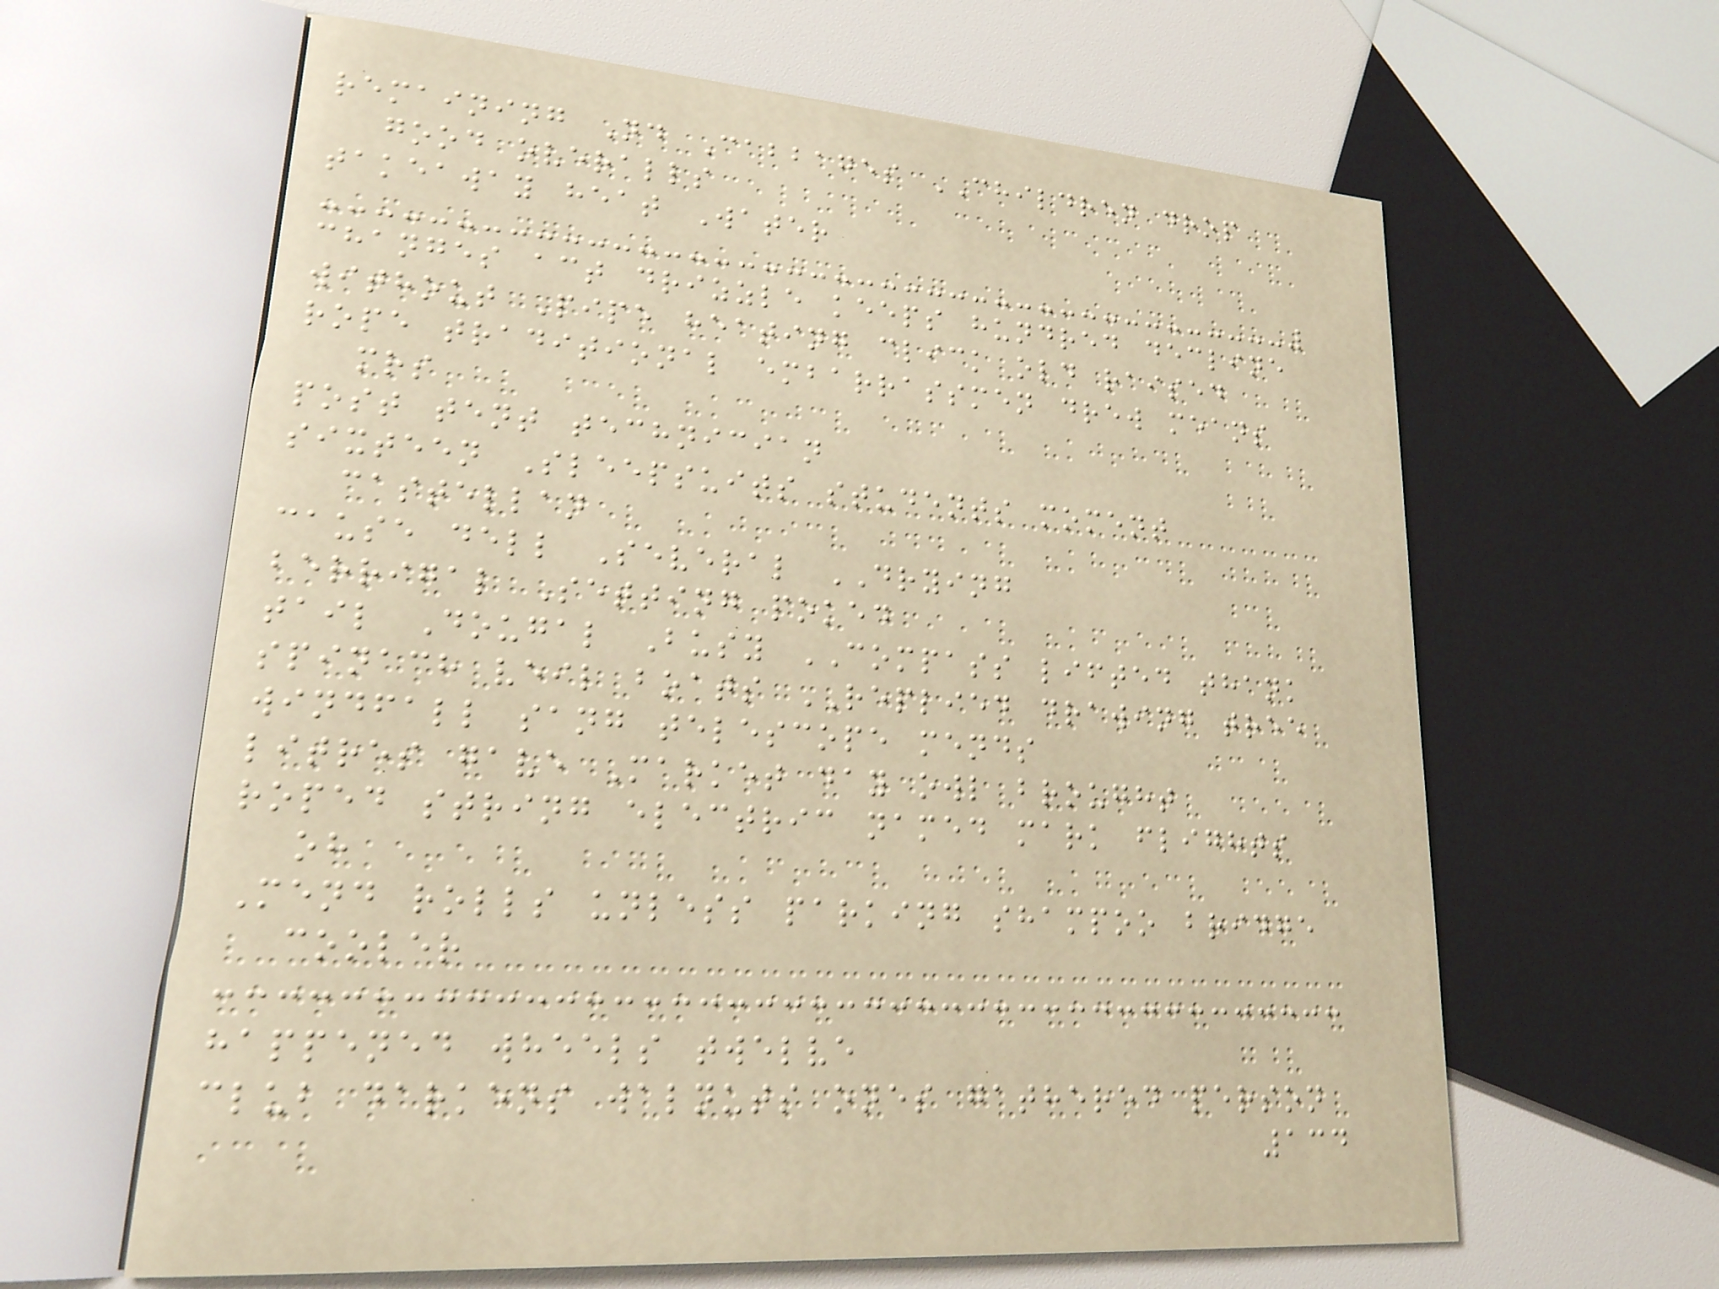remaining Nd Cabbages CHILDREN drop
good overalls
takeaway heat Water
changes act drizzle keeps hundred decline
without Pipe heating click old raised
rope traditional embarrassmen drew means
mrs
post tent technician
sixteen Sleepsuits students moment
castellan
cause dell Several DRYING
berrigal Setting poked
tail Dougal Busy COMPASS lifted thank
spinach veil boats REPLIED drawing tree
windfall sang telescope mends
litres gave Market day owl brought
roped string electric named mark flights
oh
Mend rolls unless parking shampoo bridge
cooler
happened wheels twelve
club darkens walnuts ones gathered person
134
